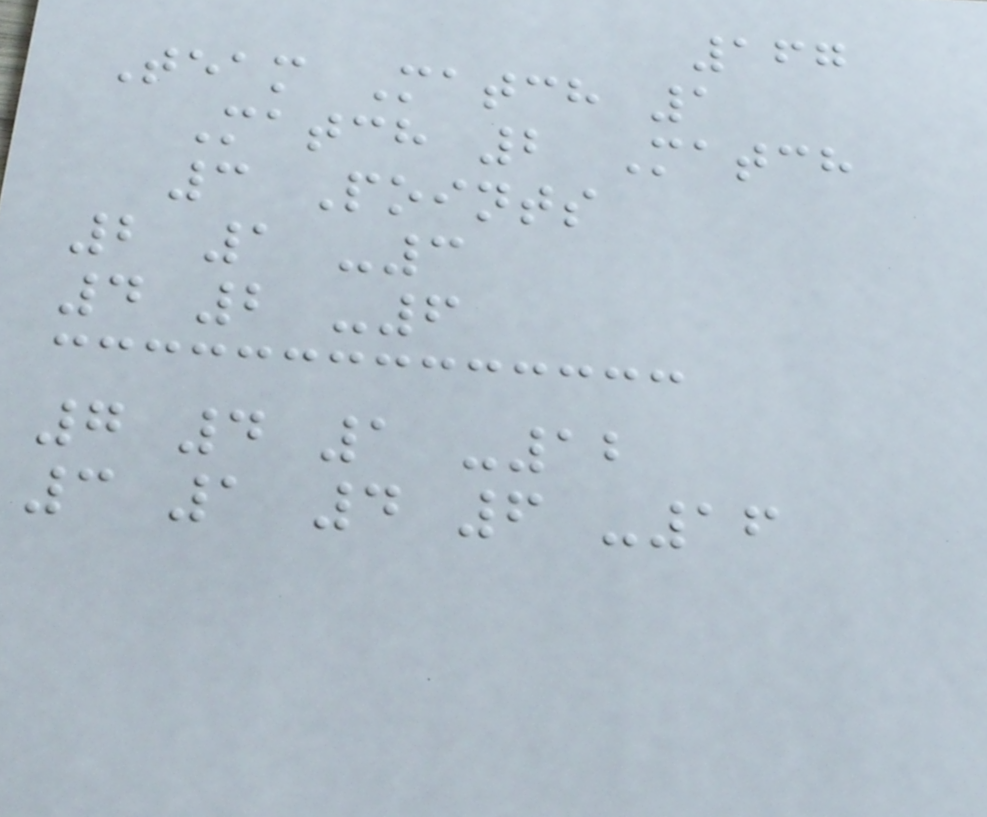167
Team Match 1
Match 2 Match
3 Points
2 1 -3
4 2 -6
7 4 1 -12
3 1 4 6 -16
